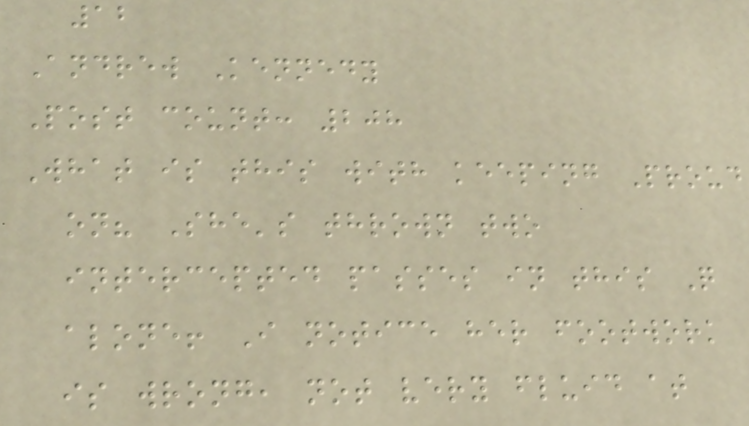12
Andrew Kennedy
Post count: 208
What is this with keeping Proud
on? She's thrown two
intercepted passes in this Q
alone! I notice her footwork
is wrong, not very fluid at
